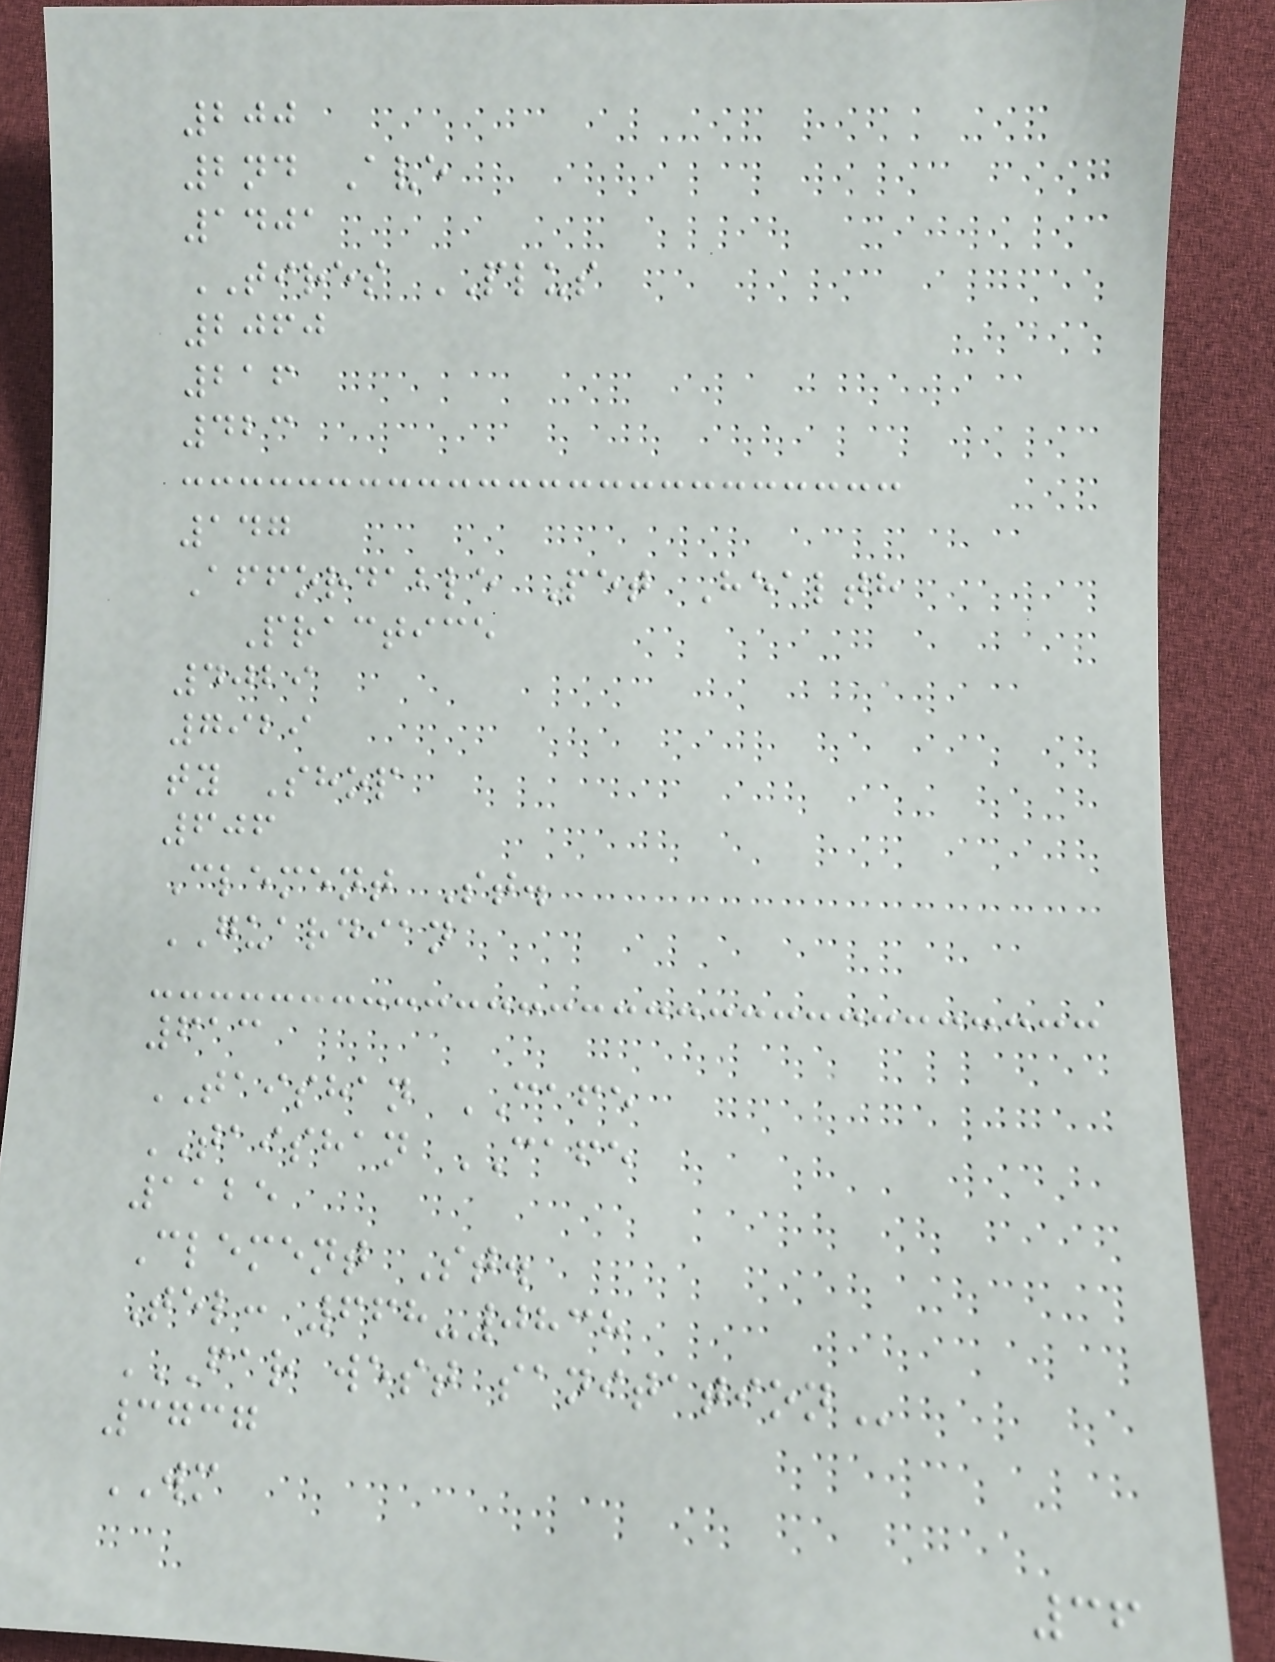200
2nd Ave
1401
TIRES PLUS
2060
216
423
147
Affordable Pet Health
Practice
4029
7929
ty Shop
606
Clement St.
GUARDIAN
613
TAISHAN CAFE
TAISHAN CAFE
1125
Clement St.
Tel: 668-0838
FAR WEST SANITATION
3737
WM
36
